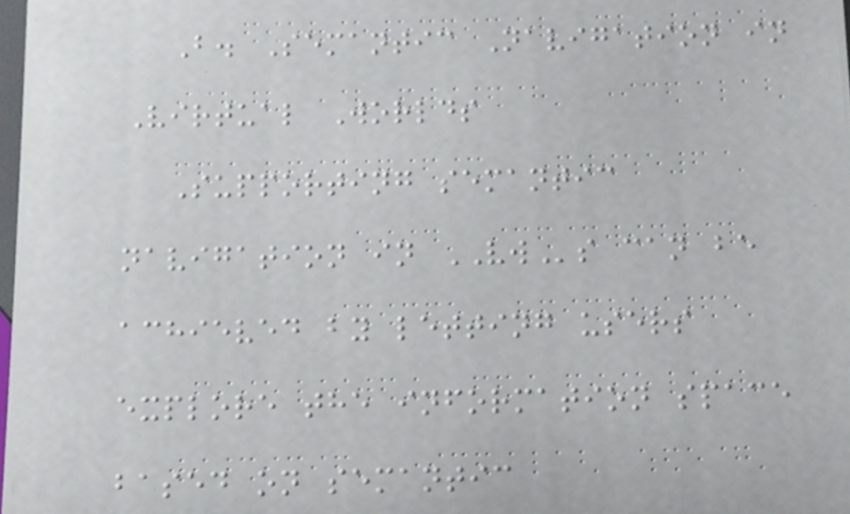B. Semantic Navigation in
Virtual Worlds
Supporting semantic
navigation in VWs can be
achieved by letting users
explore the information space
based on semantic
